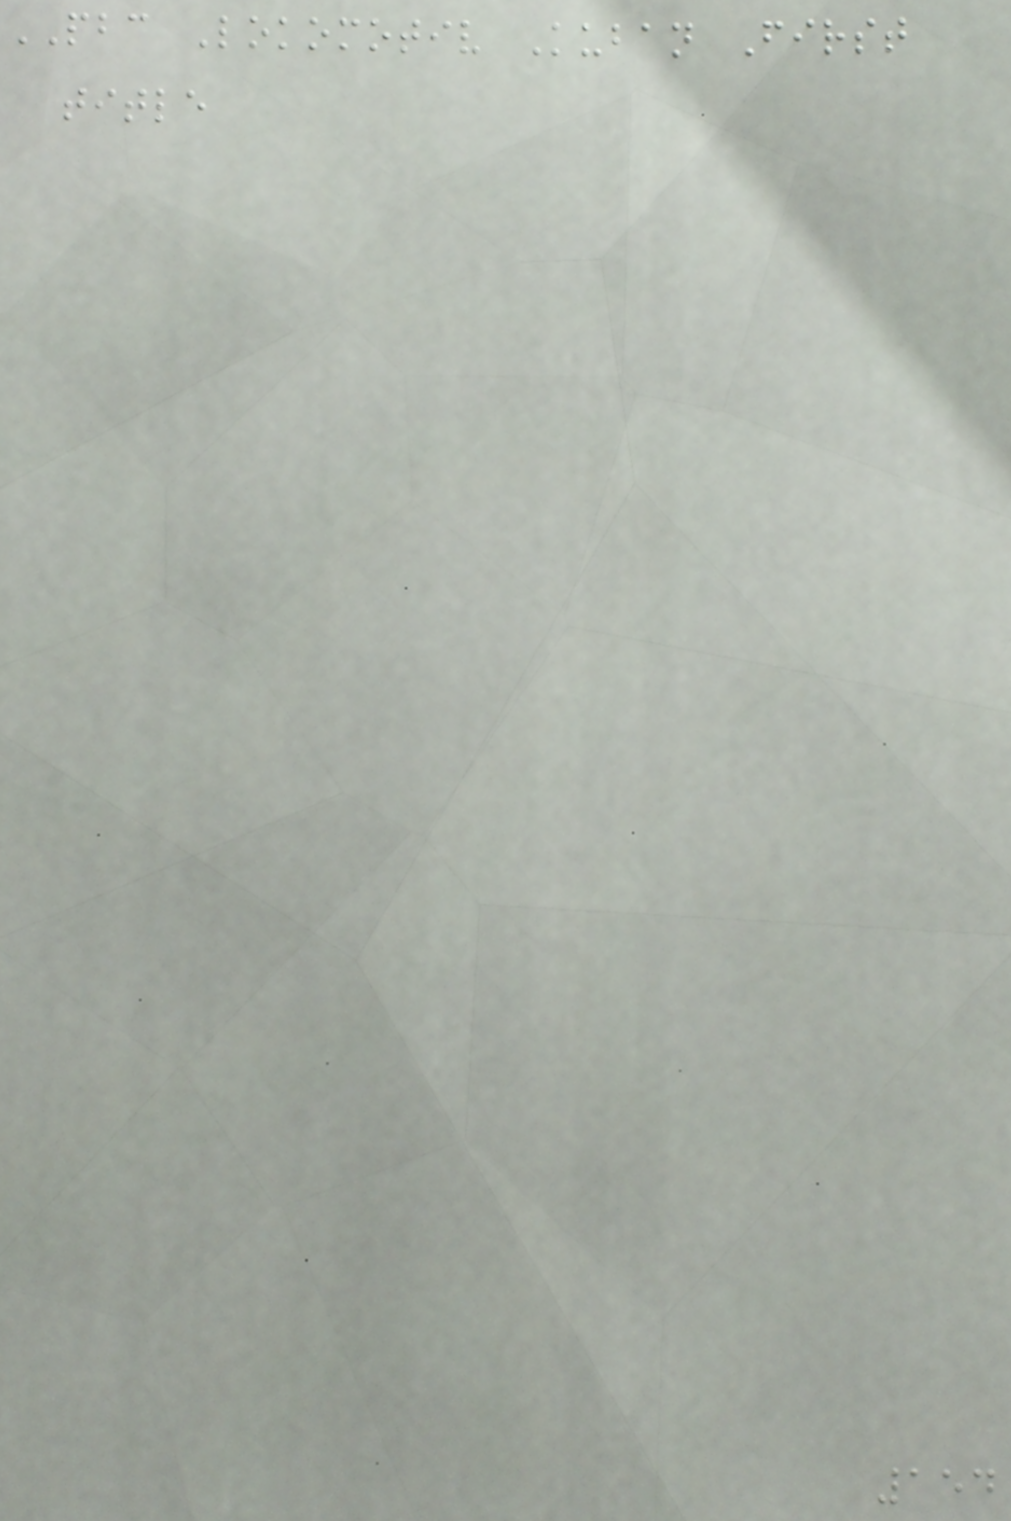PBC Lokomotiv Kuban First
title
154
